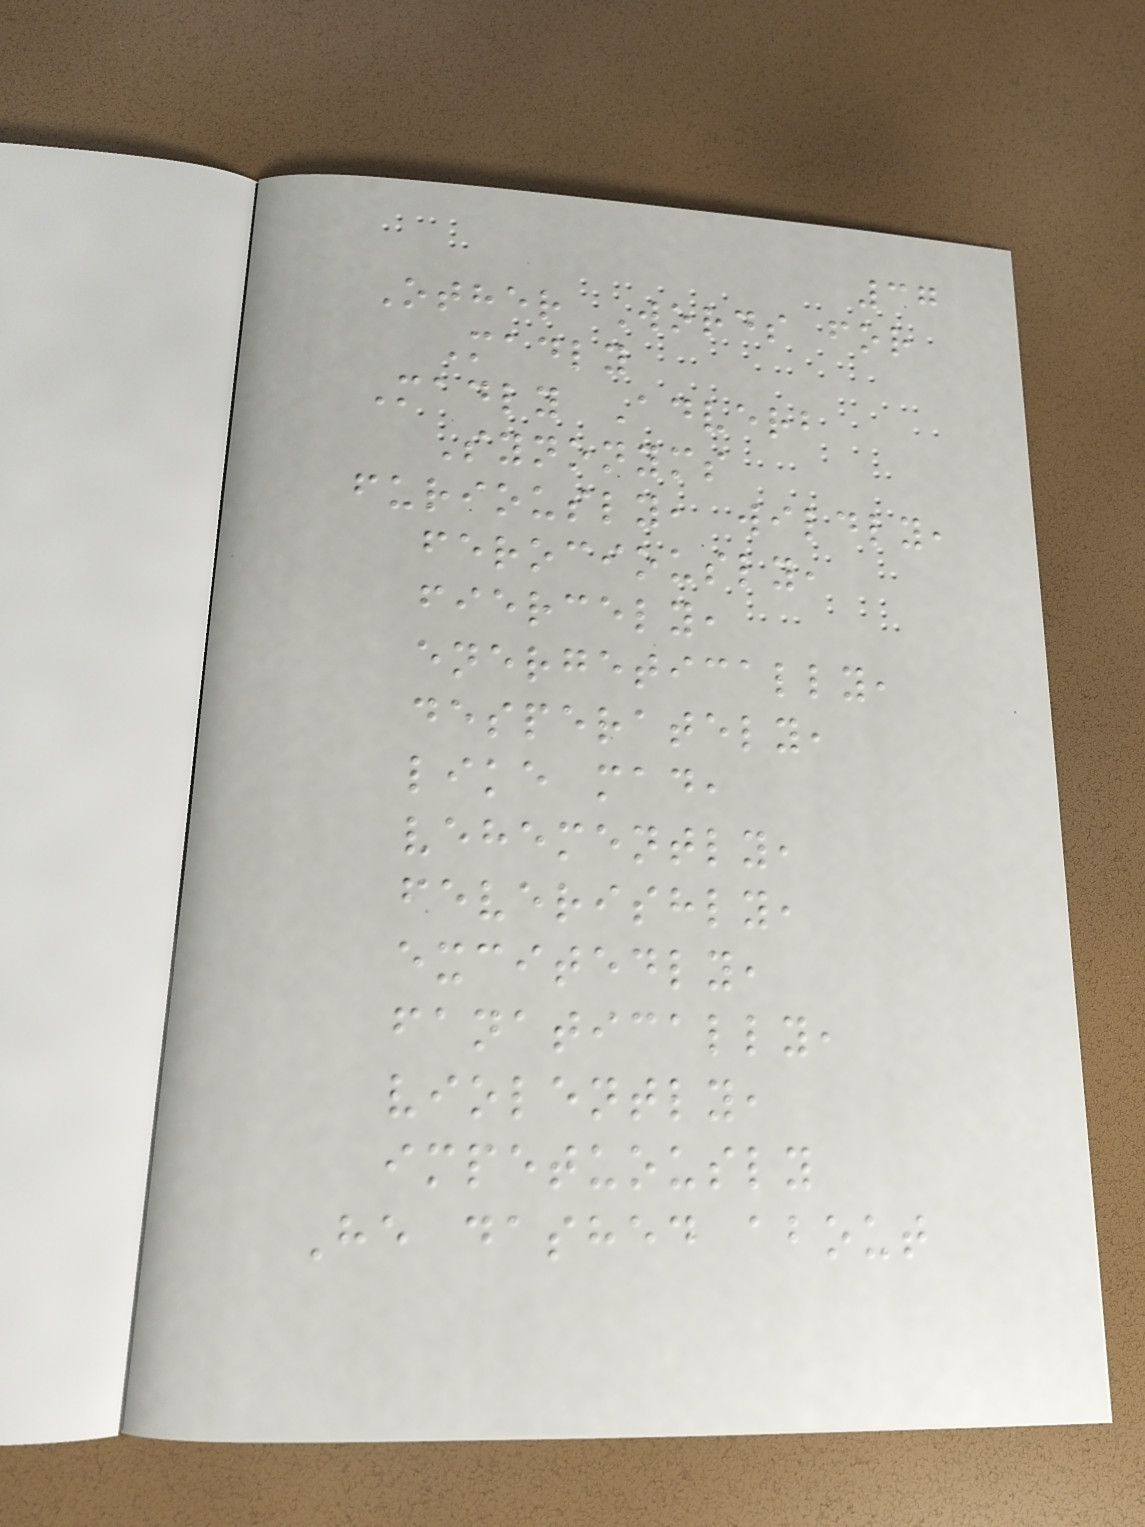37
Other Words for
Madly
Madly Adverb
Synonyms
furiously, wildly,
ferociously,
fiercely,
energetically,
desperately,
like mad,
vehemently,
feverishly,
excitedly,
fanatically,
violently,
impetuously
He dashed about
